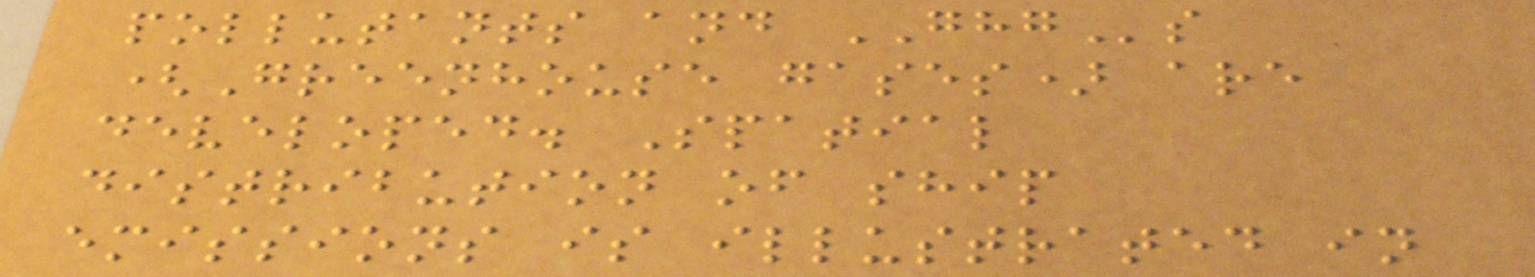pollutants and GHGs
(Greenhouse gases) are
developed. Spatial
distribution of ship
emissions is illustrated in
